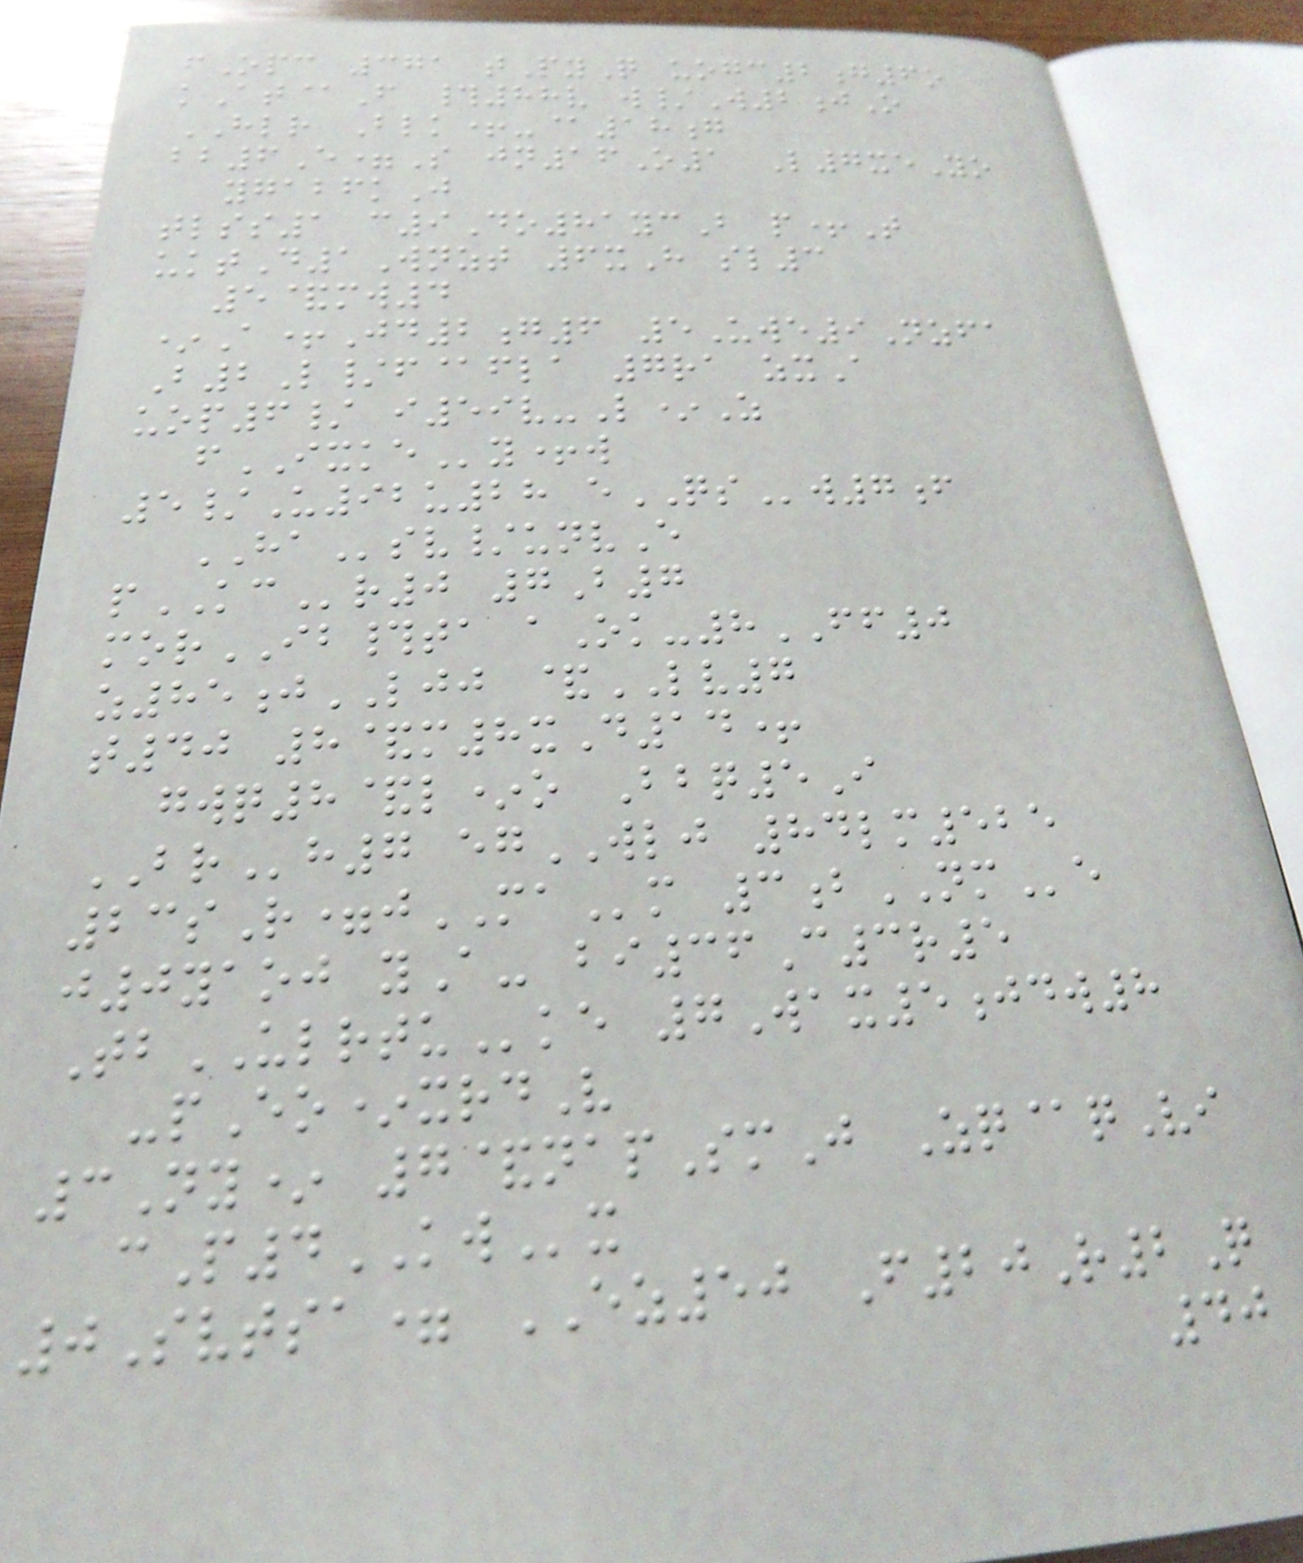fOpc 371 tPyQ uogc2g6o
kAt@F #88v w/W2jO
HLR Blk+-@18g
bb6E=S jn16O1 L7xeYo
ygabfkJ
tlss1 c9Do81ycB p+T
uktD1Wnzt 6xH sl3
5&mw4
*A+Jd2g6 5Uwe9Nzfa
B2L/f@fla 7ra zxA
uop6/ i59v-L*Z
fIXKEy+w
5/U92u28 eQSw7f
HAsv/unvE
pKCr0 7B7
morIB#ta aOk-8FF0
z85jLJJ &LV7
t40 8&m8xD14+
gwq8&l*o Bbq5I
BRh7 egWLJ 84lm525
23sR=jMAm 3bNMe
j0yaoj yA- bi36C3r5
TbULRTUke 7Wax5jdw8
-pEo*xrdV
3Ny* 7&napSmJ Zq@qVi
cP4KWx
0Svtsa= EZ50 F20R2Q
40
